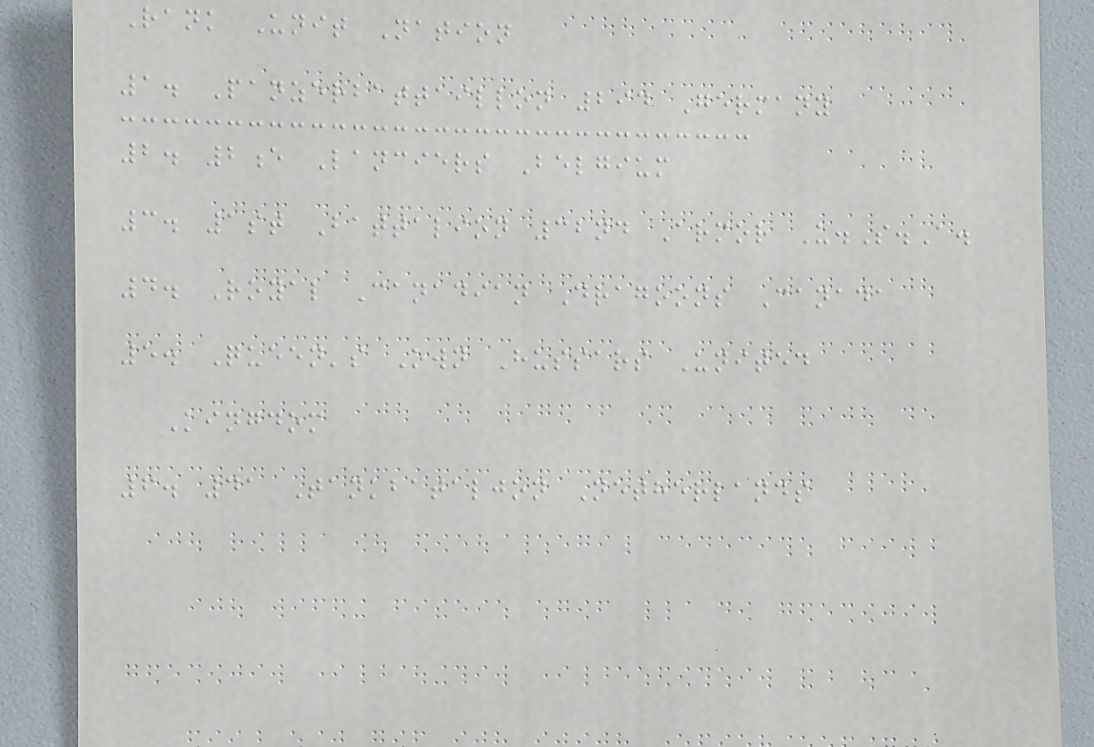Rank Unit Nation
1. Panzerbattaillon 294 Germany
2. 2e Lanciers Belgium
3. 1st Battalion 32nd Armor U.S.A.
4. Royal Canadian Dragoons Canada
5. Queen's Own Hussars United
Kingdom
6. 41 Tankbataljon Netherlands
